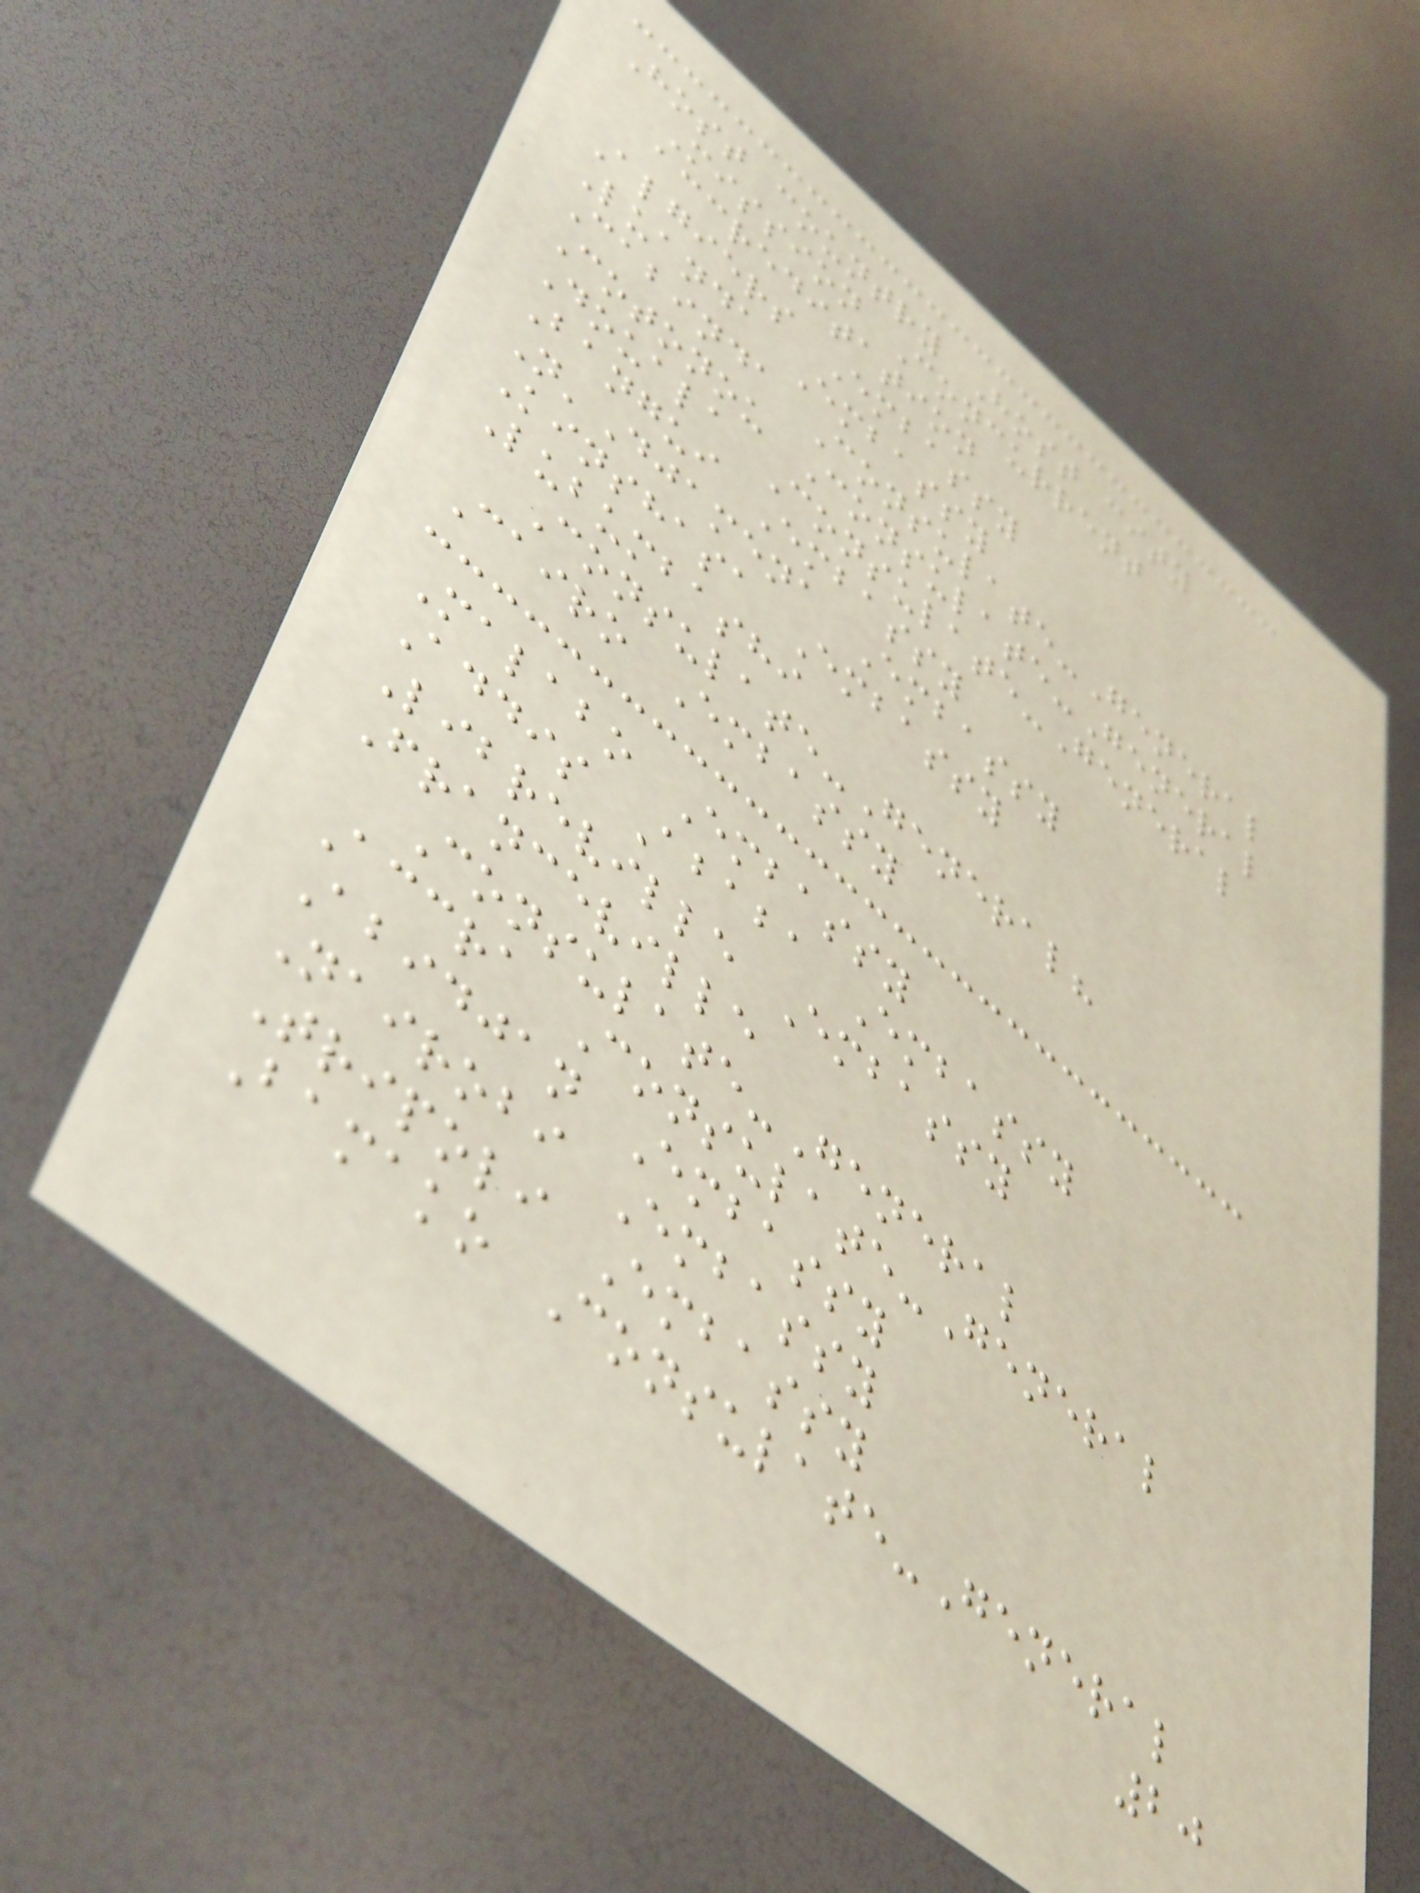Host country Host city
Mission Concurrent
accreditation
Algiers Embassy
Luanda Embassy
Cabinda Consulate-General
Cotonou Consulate-General
Douala Consulate-General
Bangui Embassy
N'Djamena Embassy
Kinshasa Embassy
Lubumbashi
Consulate-General?
Cairo Embassy
Malabo Embassy
Addis Ababa Embassy
Libreville Embassy
Franceville
Consulate-General
Accra Consulate-General
Abidjan Embassy
Nairobi Embassy
Tripoli Embassy
Bamako Consulate-General
20
